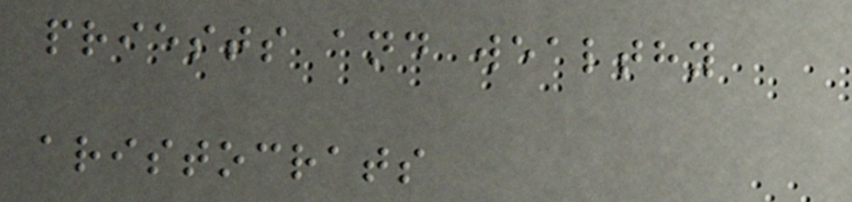priests and wealthy
aristocrats
